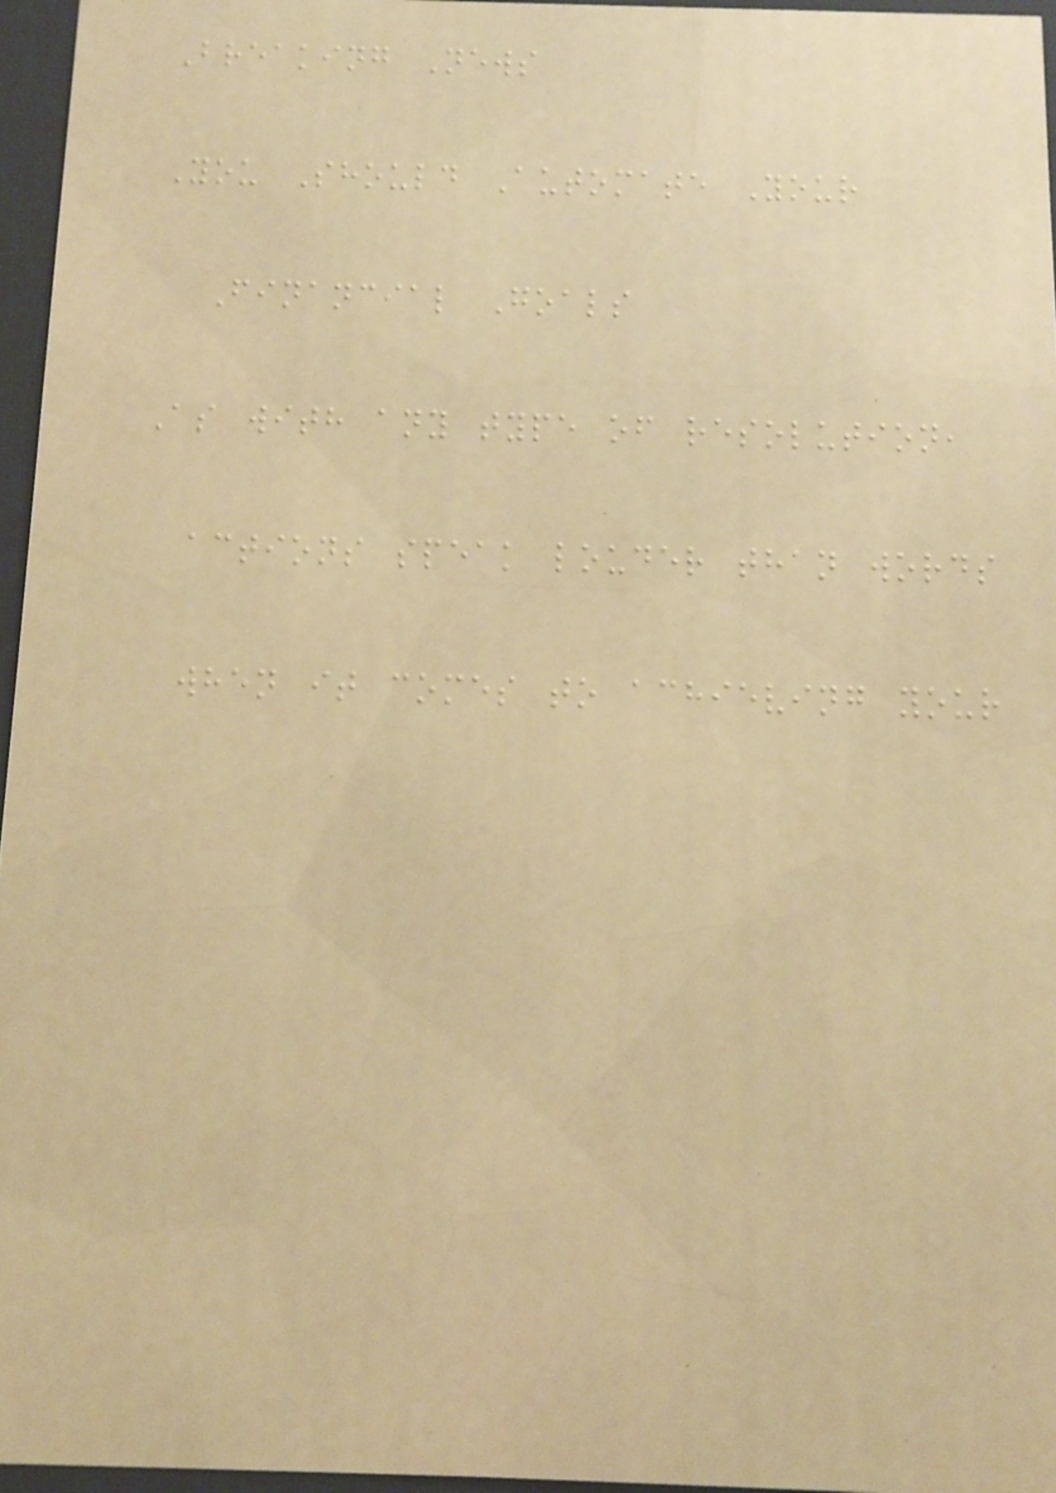Breaking News
You Should Automate Your
Financial Goals
As with any type of resolution,
actions speak louder than words
when it comes to achieving your
